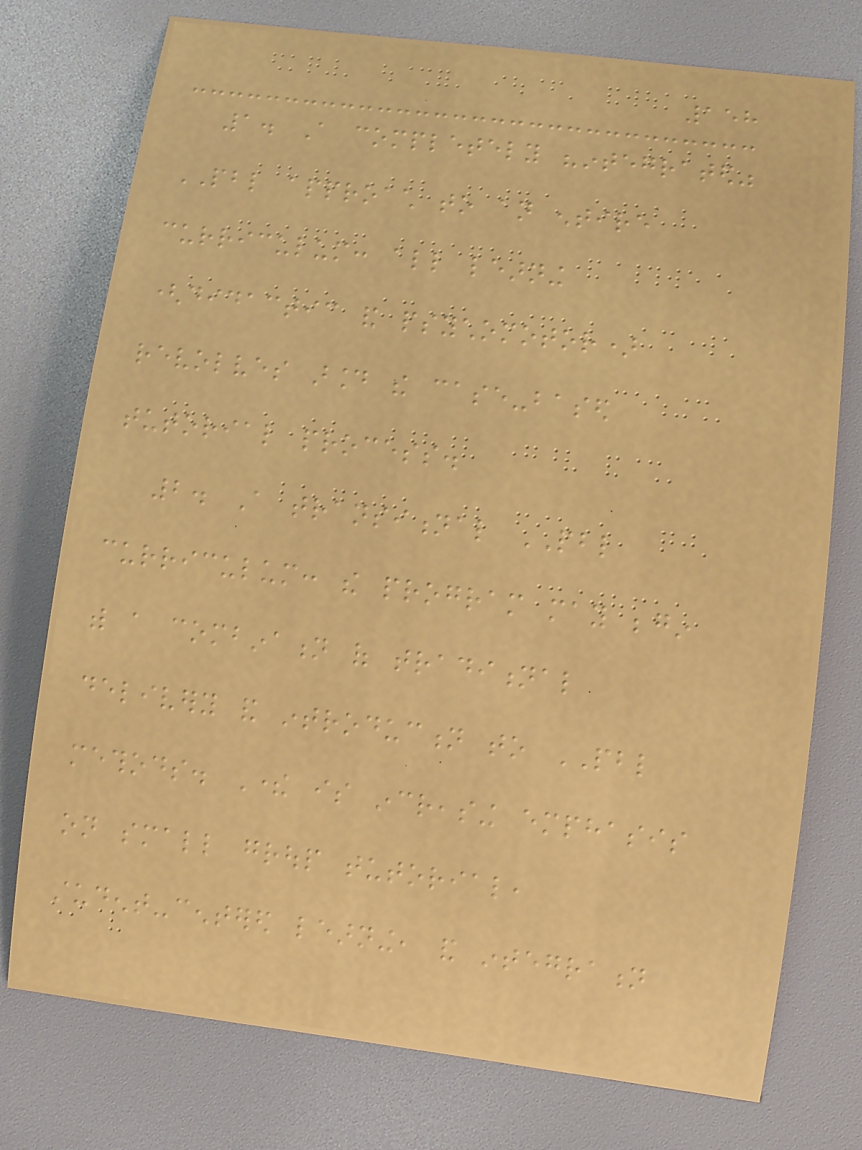158
1. A completely "integrated"
PBL approach to an entire
curriculum: all learning
(didactic and psychomotor)
revolves around the case-based
tutorial process.
2. A transitional PBL
curriculum: the program may begin
with a combination of traditional
delivery and introduction to PBL
methods. There is increasing emphasis
on small group tutorial,
student-centered learning, and integration
